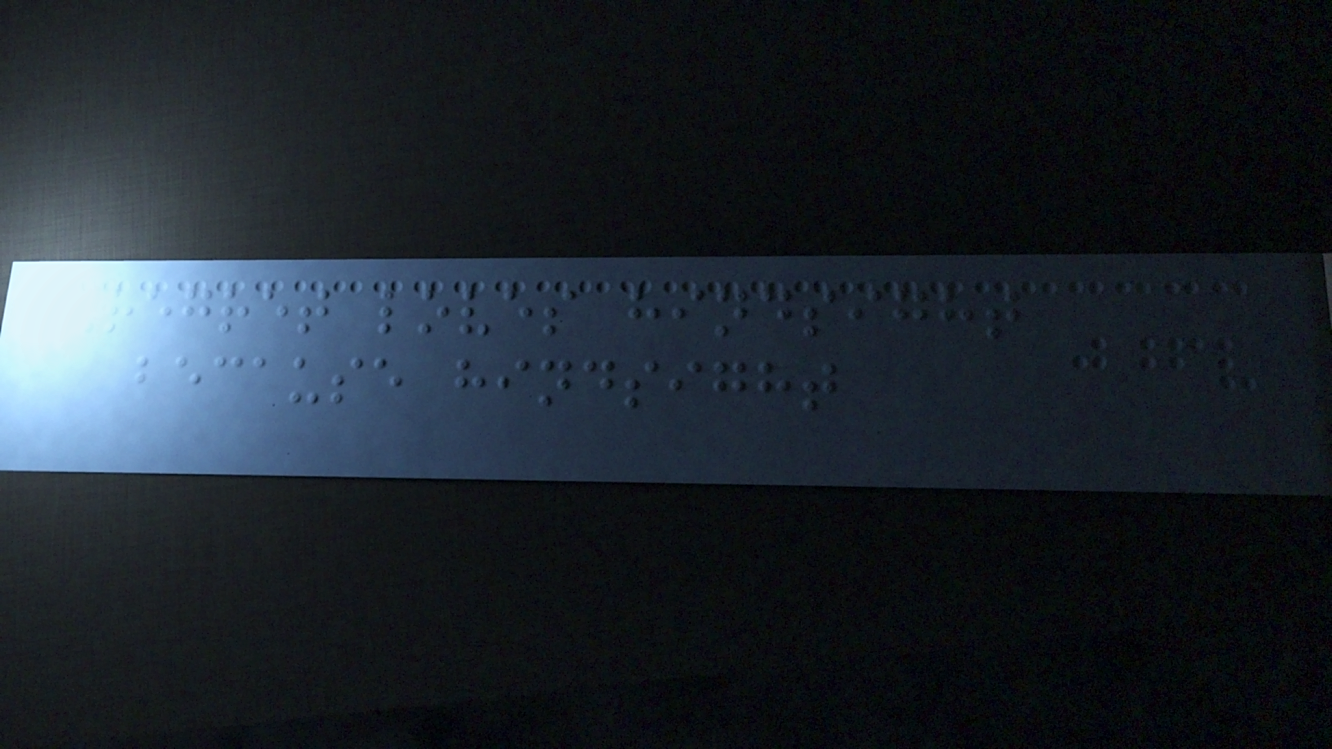Regret loves hindsight
because hindsight
